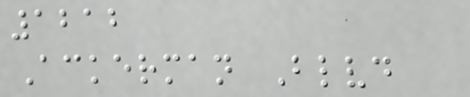1212
Ackerman Blvd
